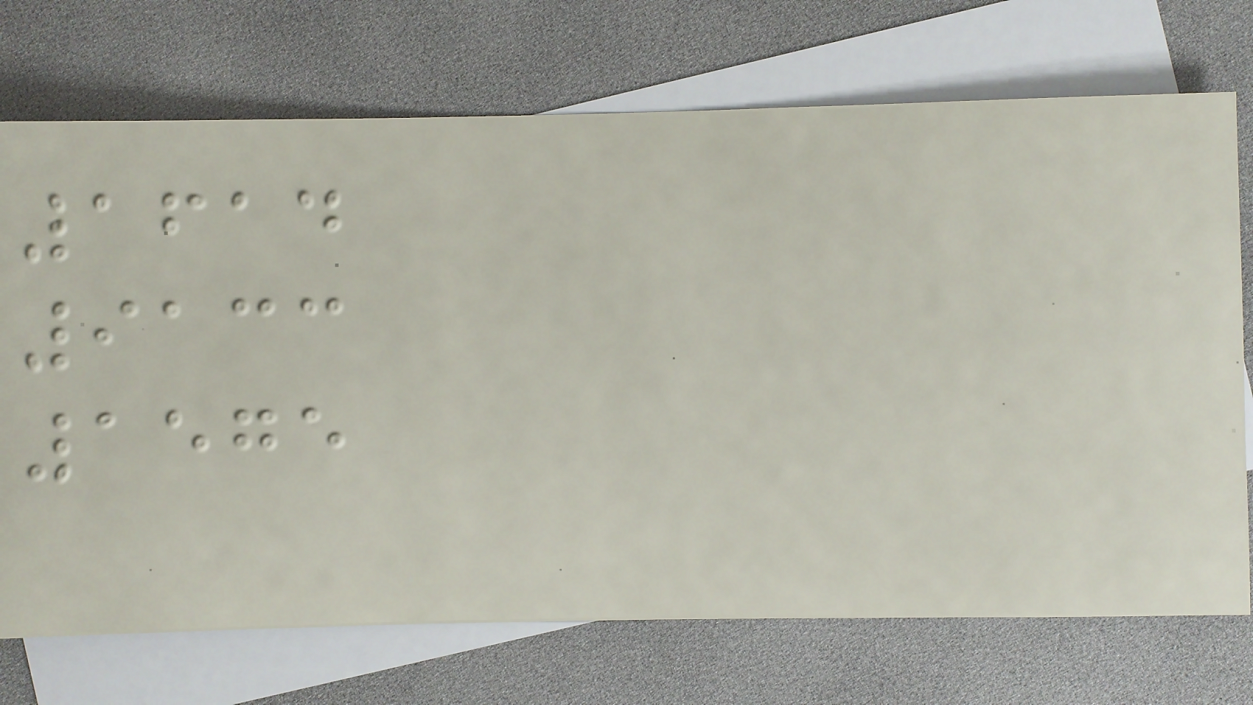1614
9133
1575
